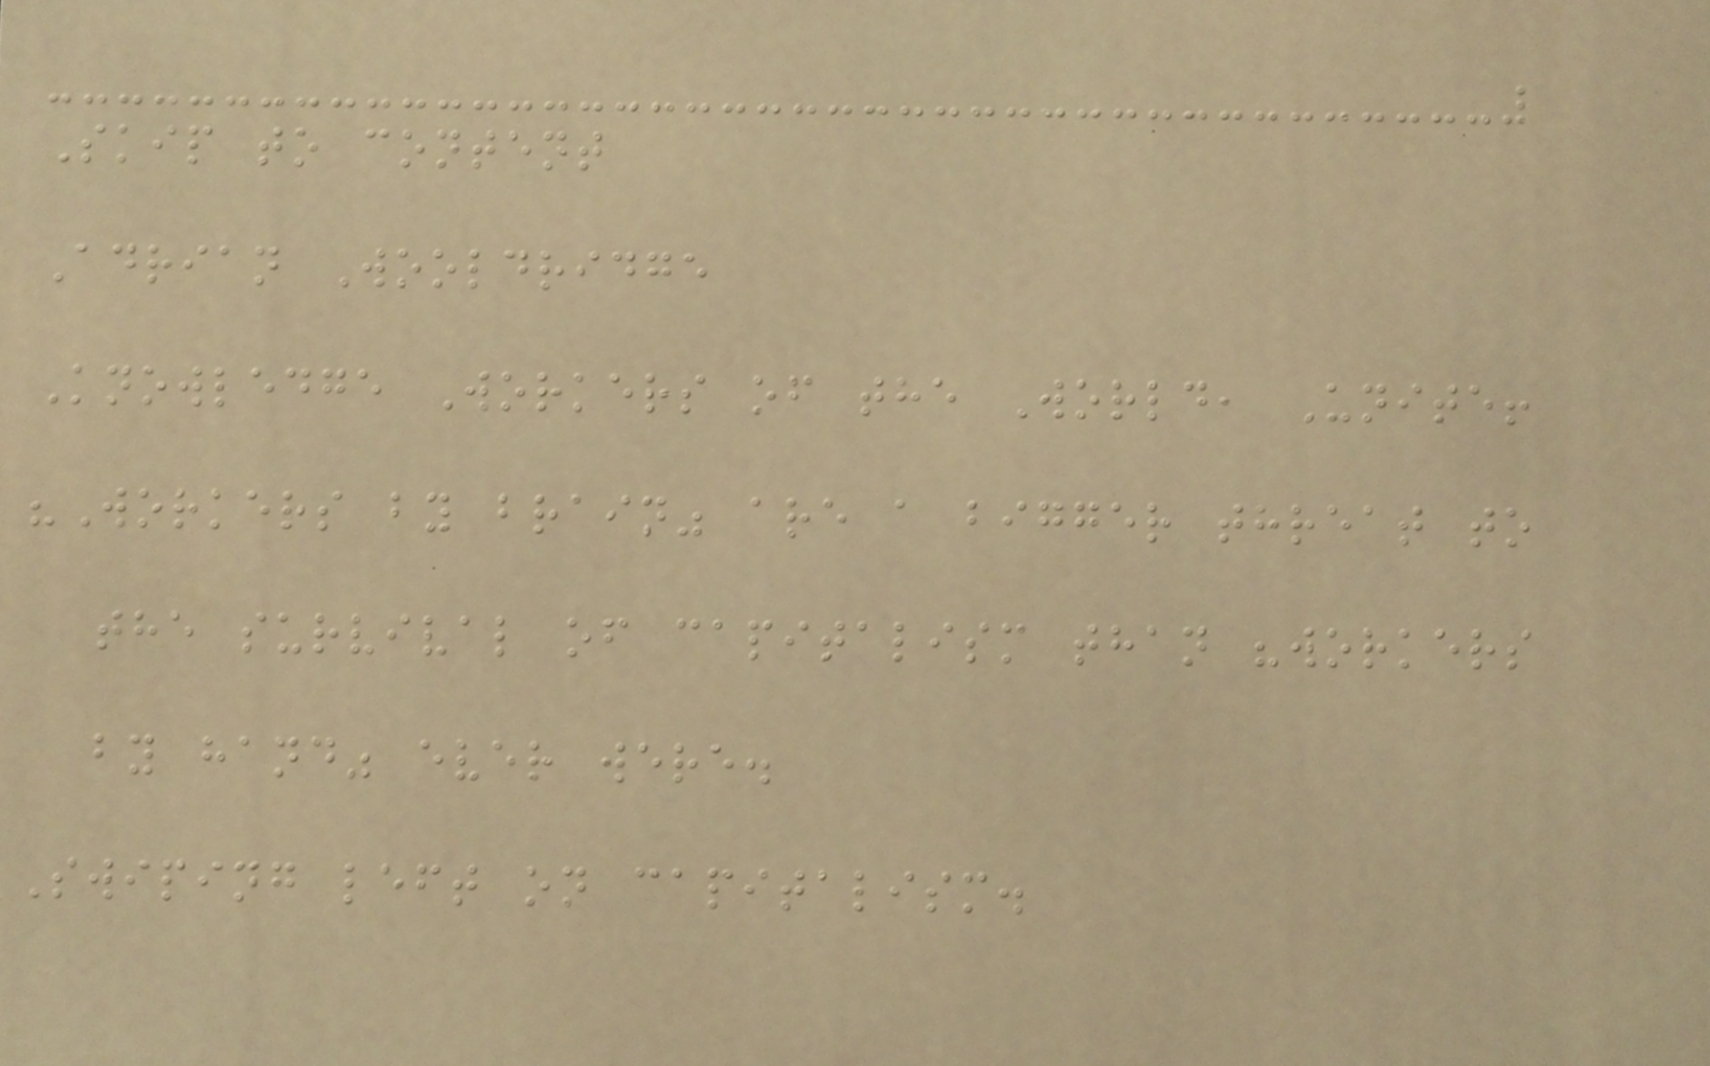Skip to content
Adrian Wooldridge
Knowledge Workers of the World, Unite!
"Workers by brain" are a bigger threat to
the survival of capitalism than "workers
by hand" ever were.
Swiping left on capitalism.
